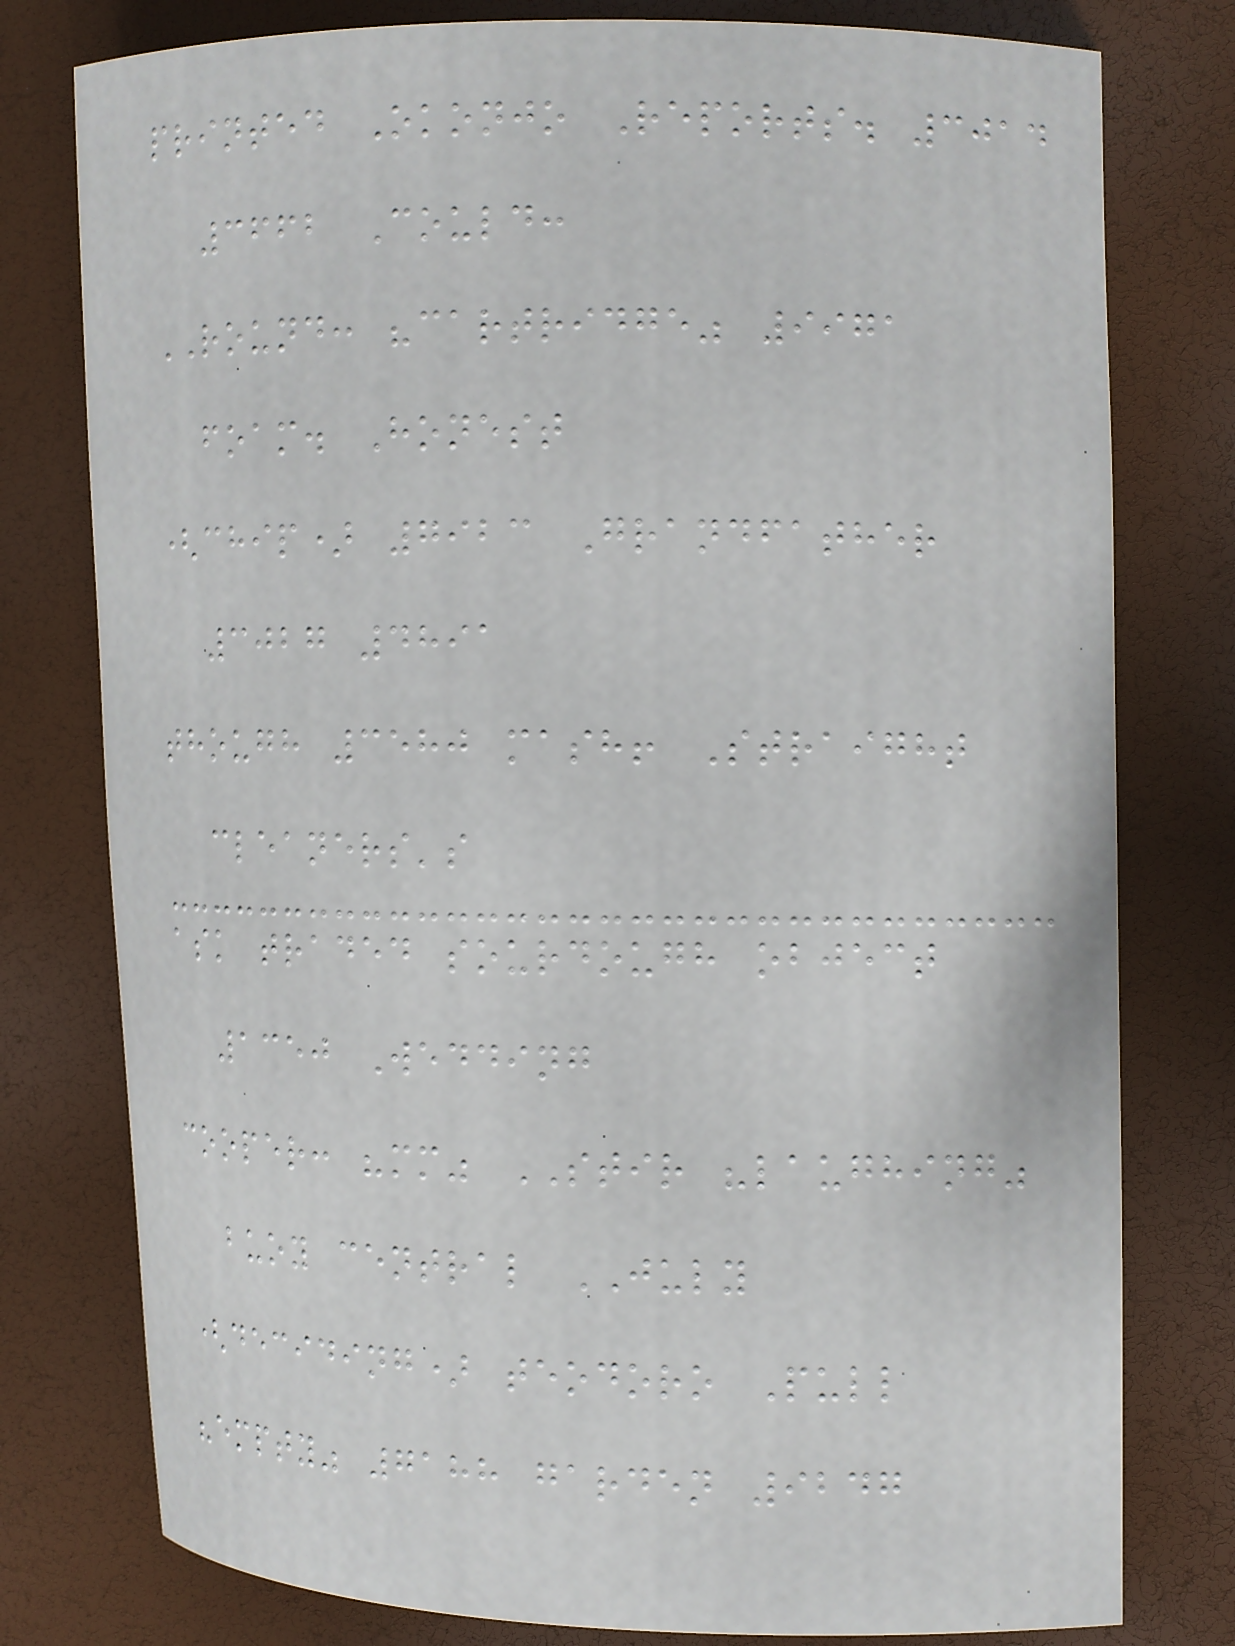printed Okonjo Reports. 3014
3662 Could:
ROUND: "cartridge" 9971
foam. Honest
(chip) 7923 Grandfather
3027 4891
though 3580 mash! Straight
cleaners's
ask traded sourdough object
1350 Wedding
cooper: "mm" STIR "laughing"
buoy central JULY
(deciding) teodoro Pull
"empty" 7188 garden 9247
